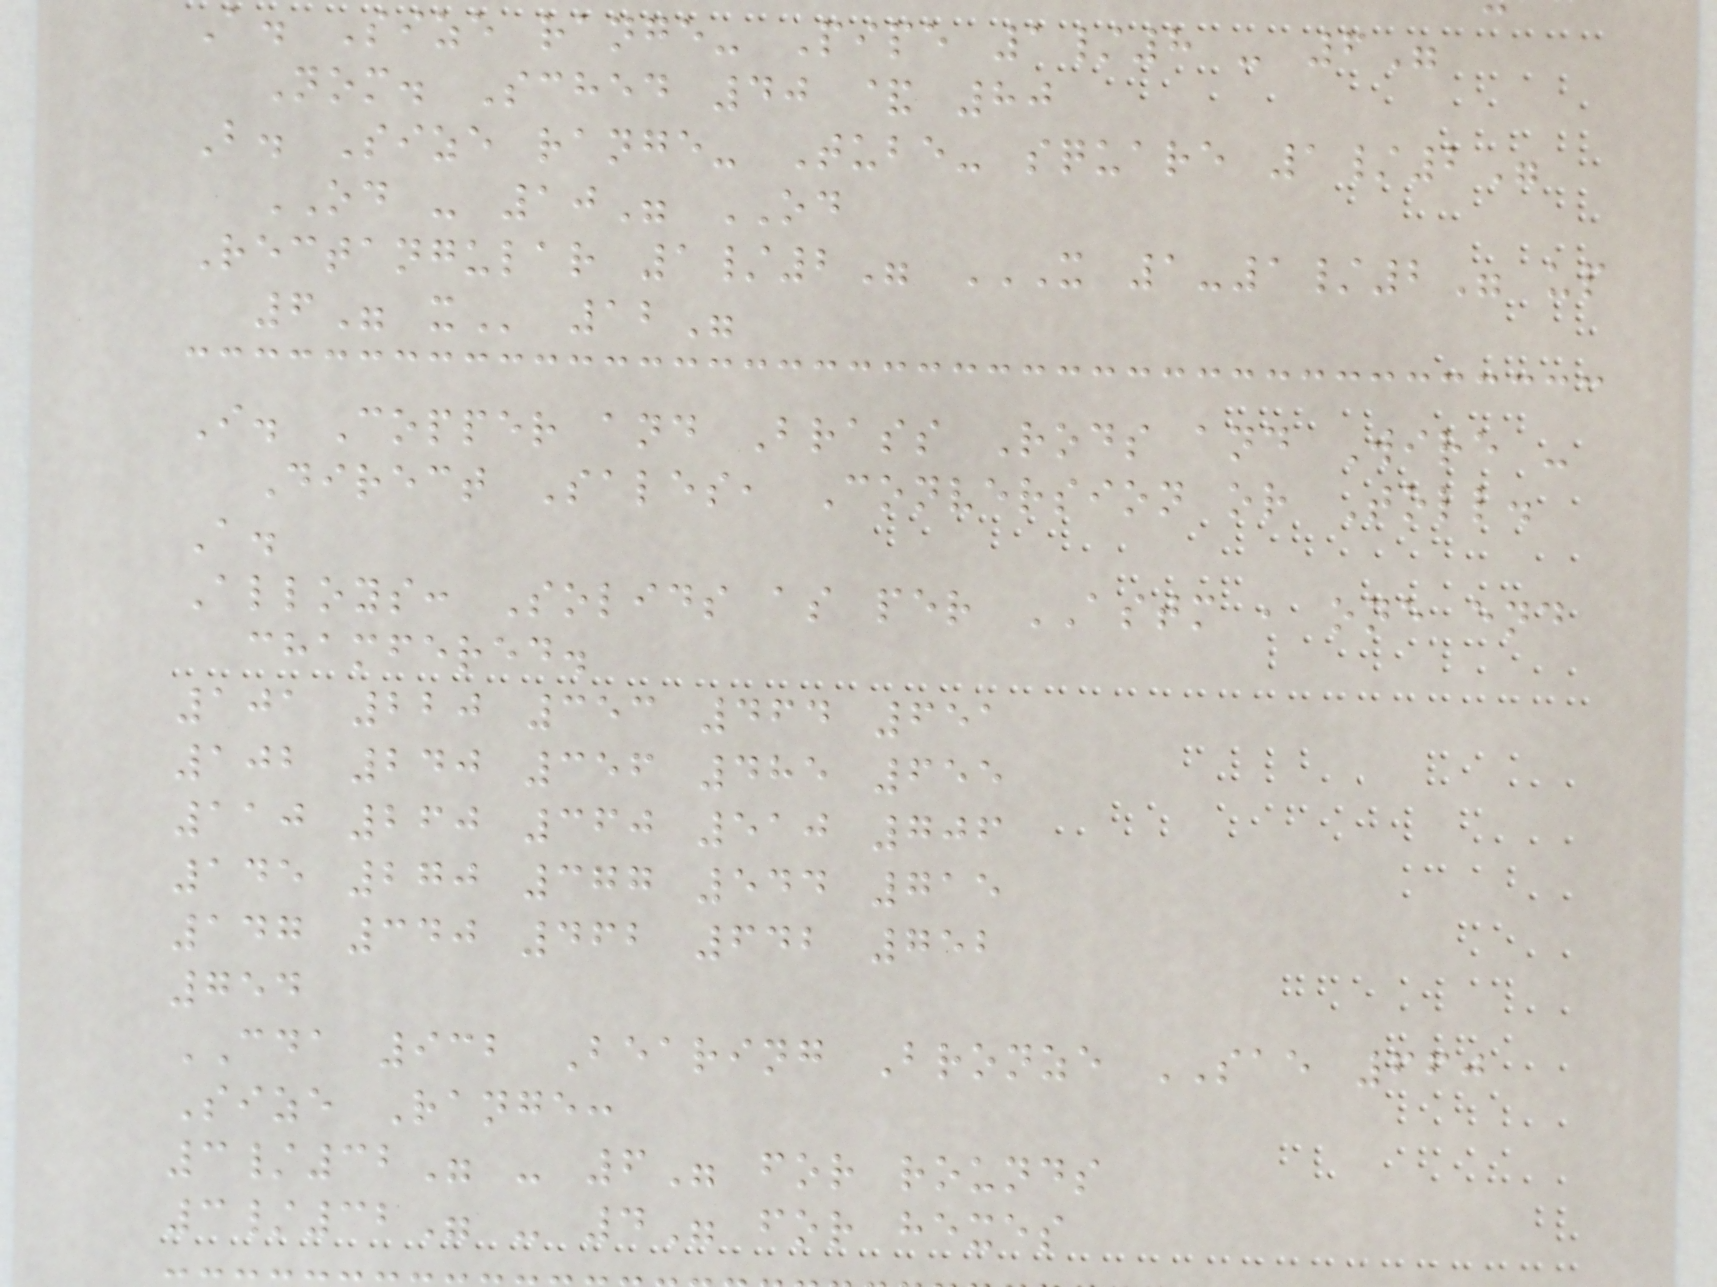A. Size range- Pipe 1/8 - 6"
Nom. Sched 40 & 80
B. Size range- Tube- square 1/2"
OD - 10" OD
Rectangular 1/2" X 1-1/2" UP
6"
I. Copper and Brass Rods and Wire -
Direct Sales, Conversion or Toll.
A.
Alloys: Solids as per ASTM , one end
chamfered.
101 220 353 464 651
102 240 356 485 655
110 260 360 510 706
145 270 377 544 715
147 340 462 642 752
754
CDA 932 Bearing Bronze SAE 660
Size Range:
3/32" - 6" for rounds
3/32" - 4" for hexes
